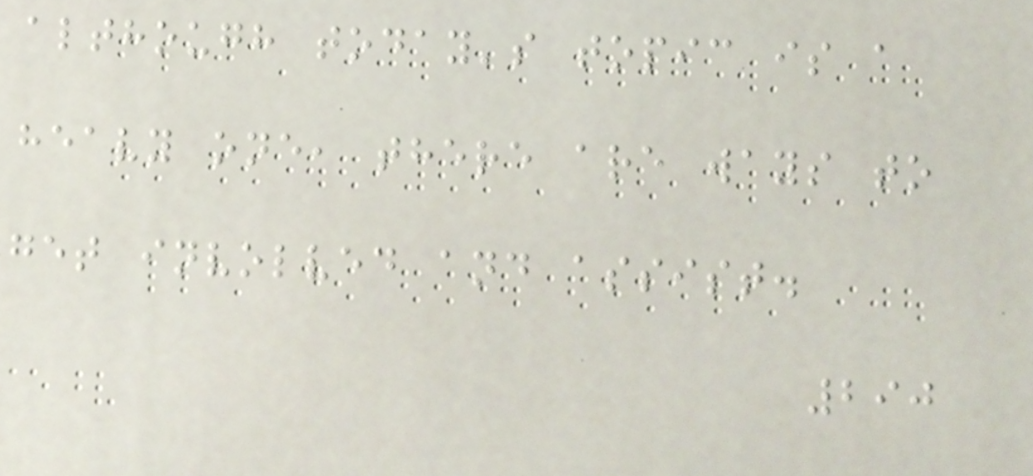although today's topic is a
heavy one, there are ways to
get involved and assist.
290
